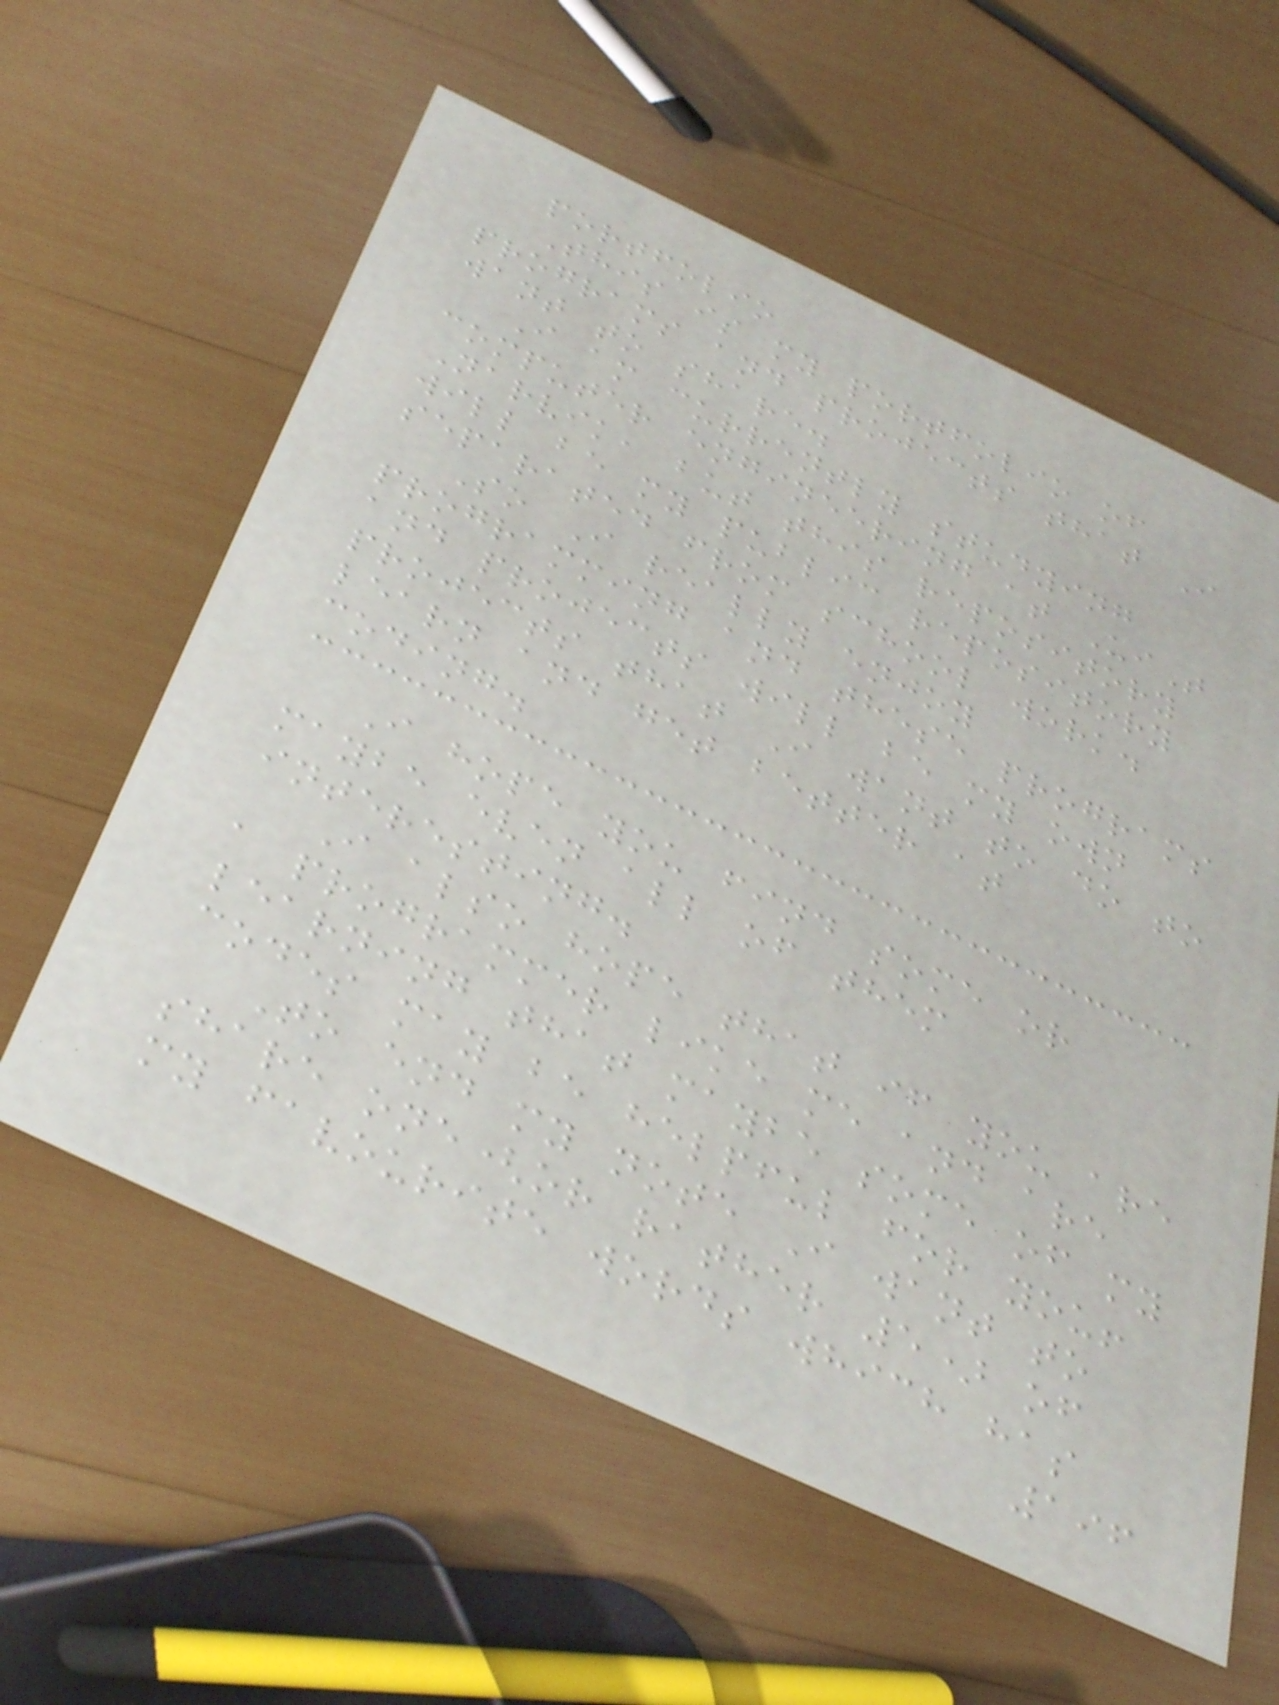portfolio
This is my portfolio of
programs and projects that I
want to share.
I am currently studying
computer engineering at UiT
Narvik, but this repository
will be my public repository
separated from school work.
So I really enjoy
programming and these programs
and projects will be my own
projects that I want to do to
learn and get better at
coding.
I hope you find some or
maybe even all of them
interesting.
I also hope that if you are
a programmer like me and are
learning that maybe some of my
codes may be helpful for you!
To end my note I want to
share one(or rather 5) of
my favourite words which has
196
